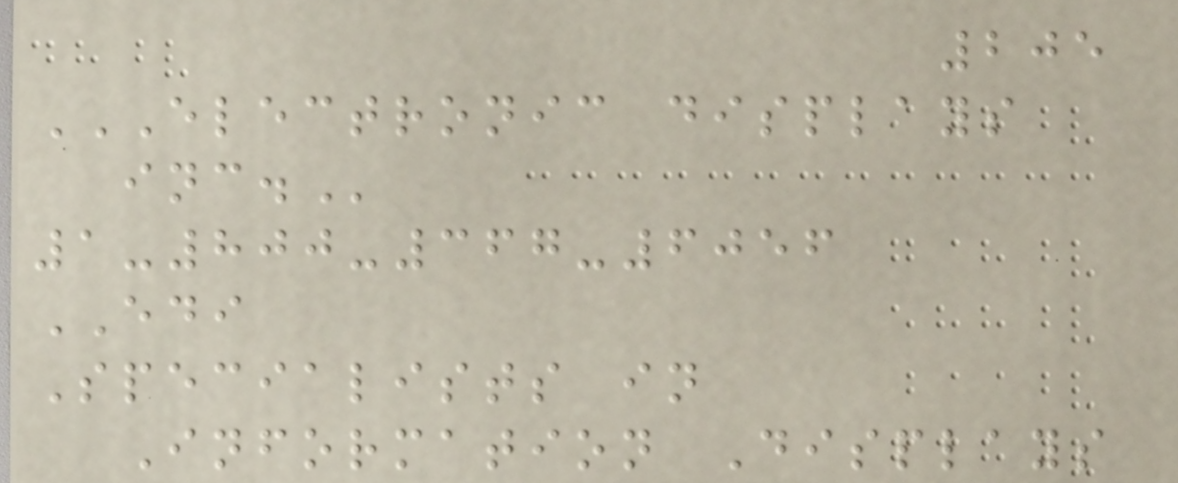205
ELECTRONIC DISPLAYS
INC.
1-800-367-6056
EDI
Specialists in
Information Displays
